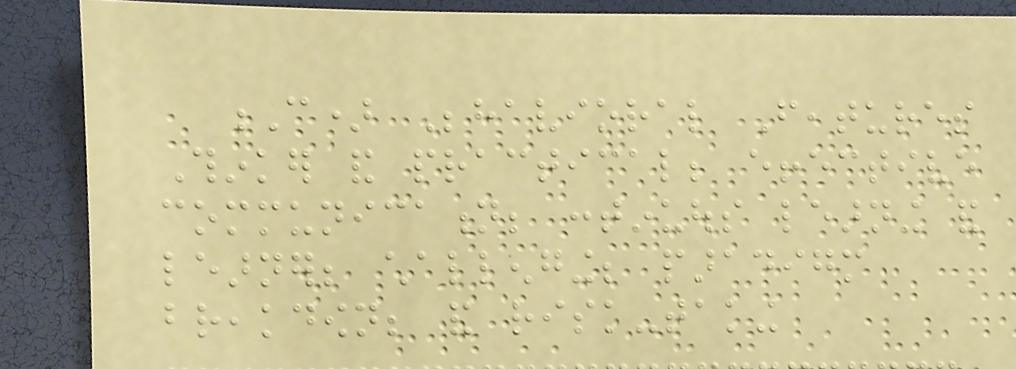C) Behavioral Features
Thinker and practical; effective
communication; continuous learning and
learner; challenging; paradigm
breakdown; and risk-taking
